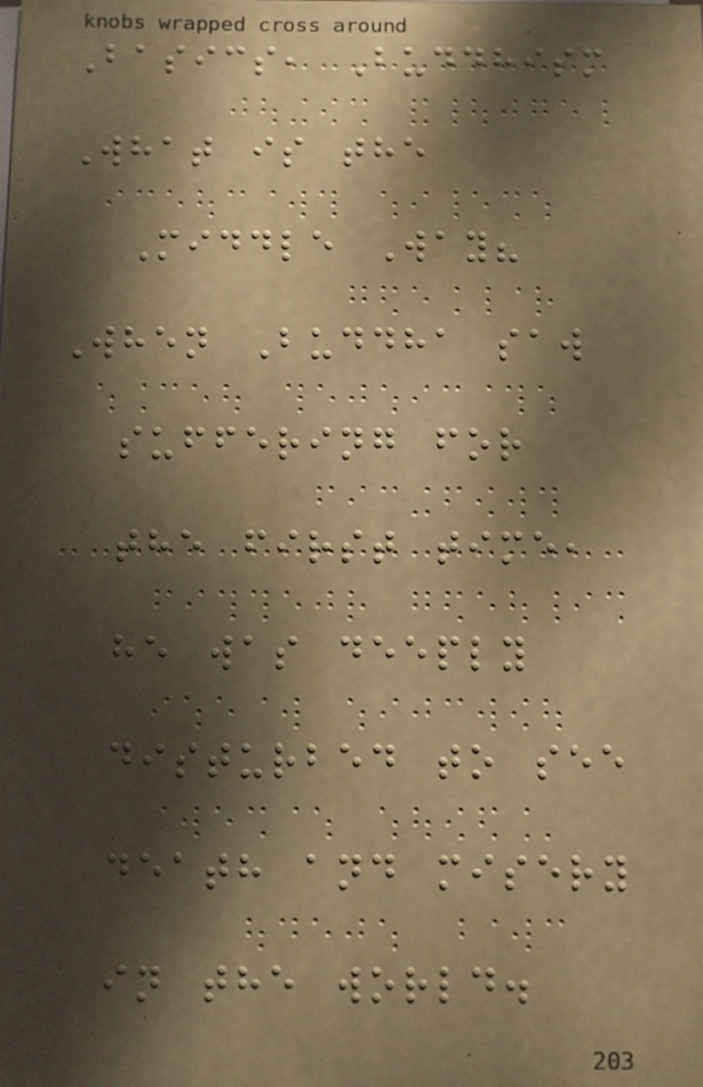Basics, Buddhism
What is the
Middle Way?
When Buddha saw
suffering for
the first time,
he was deeply
disturbed to see
death and misery
in the world.
